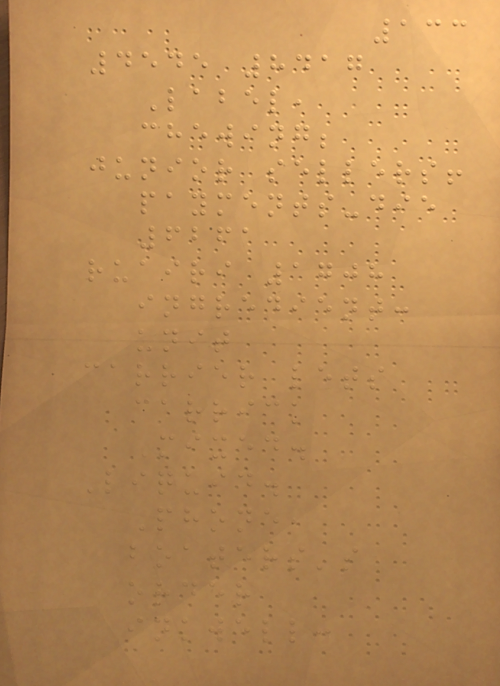133
4545 8417
Label,
chewing;
junior sellers!
payments-die
6261
ruairi 1708
ingredient:
unit
carrier lets
carrick
Mixed.
Liquid.
Phone,
boaters's
order
inkwell:
